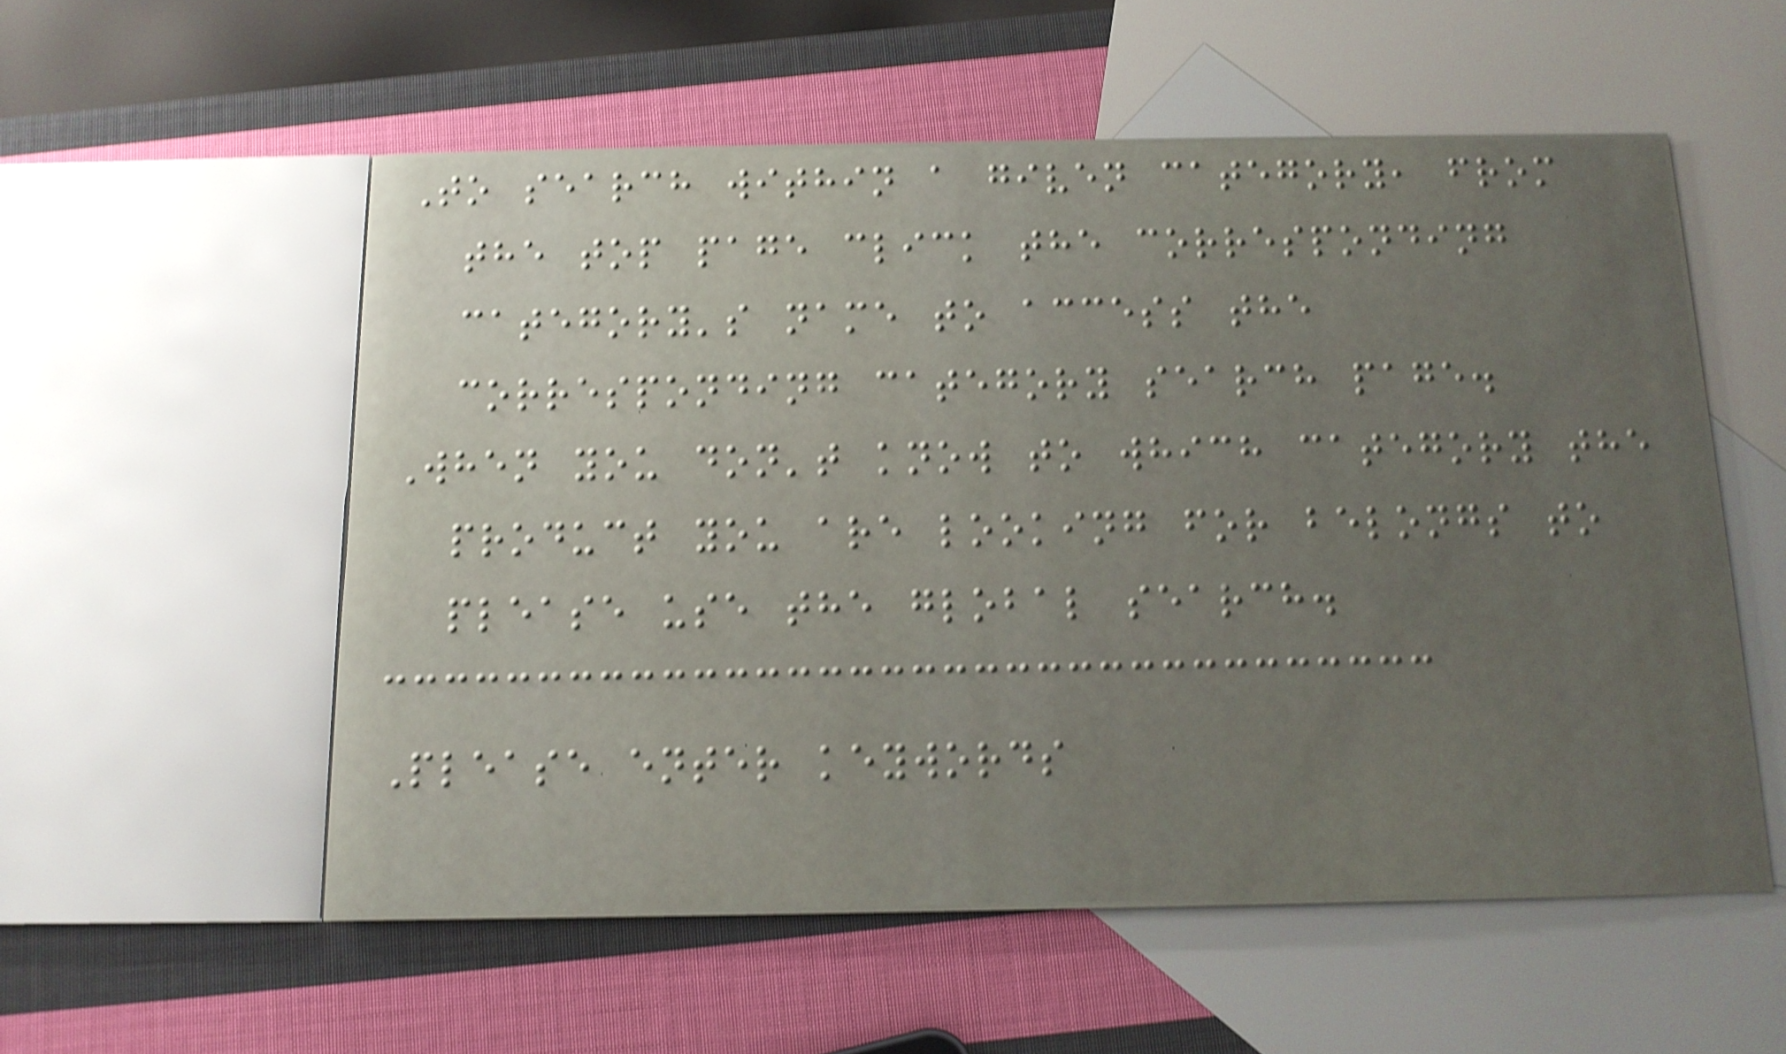To search within a given category, from
the top page click the corresponding
category's name to access the
corresponding category search page.
When you don't know to which category the
product you are looking for belongs to
please use the global search.
Please enter keywords
